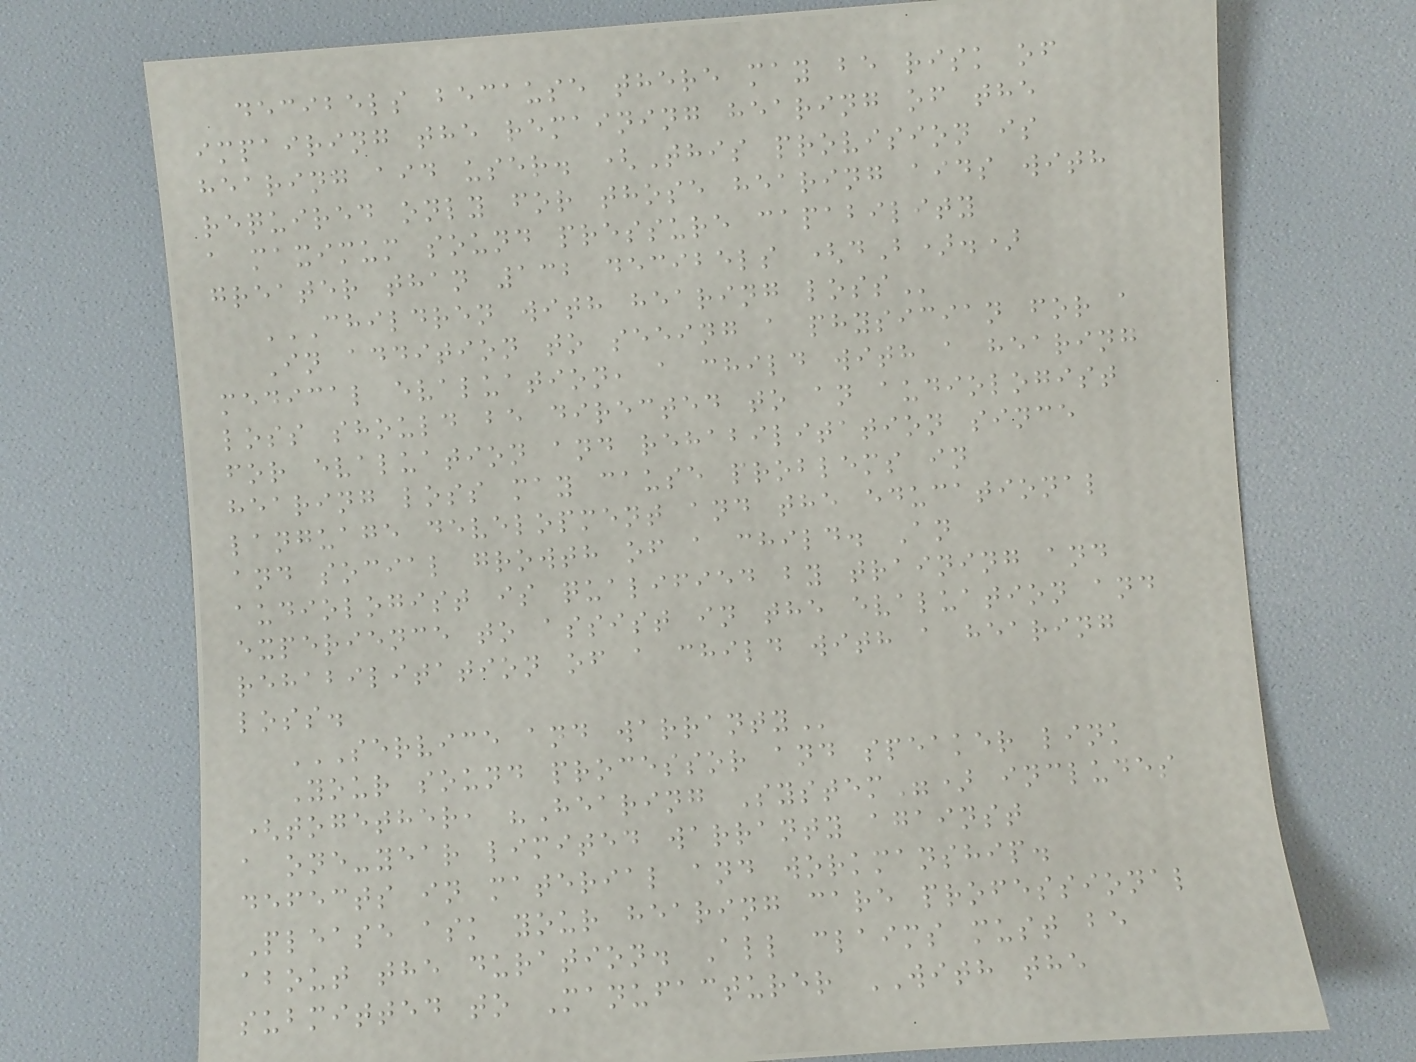decibels because there may be risk of
impairing the remaining hearing of the
hearing aid user. (This provision is
required only for those hearing aids with
a maximum sound pressure capability
greater than 132 decibels (dB).)
CHILDREN WITH HEARING LOSS
In addition to seeing a physician for a
medical evaluation, a child with a hearing
loss should be directed to an audiologist
for evaluation and rehabilitation since
hearing loss may cause problems in
language development and the educational
and social growth of a child. An
audiologist is qualified by training and
experience to assist in the evaluation and
rehabilitation of a child with a hearing
loss.
SERVICE AND WARRANTY
Your sound processor and speaker link
(together, "Hearing System") includes
a one-year limited warranty against
defects in material and workmanship.
Please ask your hearing care professional
about the duration. All claims must be
submitted to Manufacturer WITH the
